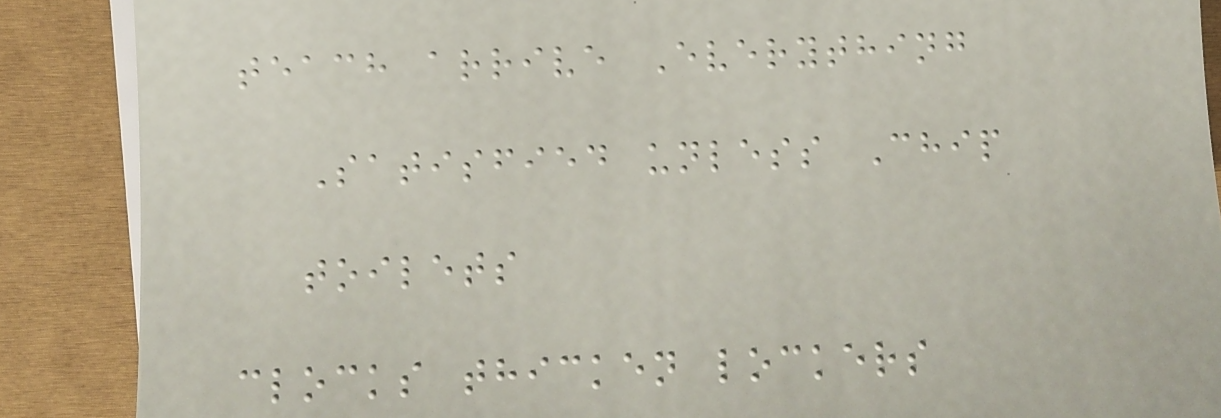teach arrive Everything
Satisfied unless Chip
toilets
clocks thicken lockers
